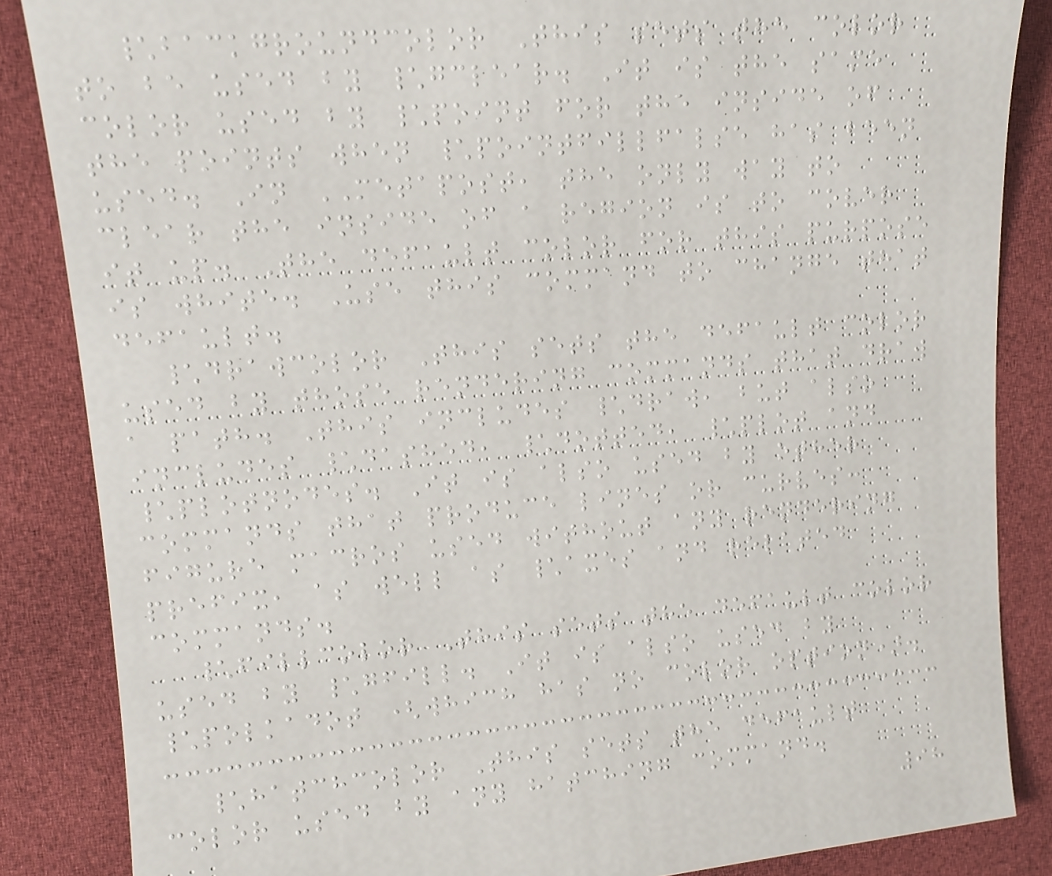\backgroundcolor This sets the color
to be used by \gclear. It is the same
color used by \point for the inside of
the points when \pointfillfalse has been
used. In METAPOST, the only way to
clear the inside of a region is to cover
it up. The default color for this purpose
is white. Use this command to change that
default.
\drawcolor This sets the default color
used by those rendering commands that draw
a path. This includes \draw, but also
includes \dashed, \dotted, \plot and
\plotnodes. It is also used by other
commands that produce lines or curves:
figure macros used without any rendering
prefix, as well as \axes and related
commands.
\fillcolor This sets the default color
used by \gfill. It is also used by
\polkadot (which has no color option).
\hatchcolor This sets the default
color used by any hatching command.
98
